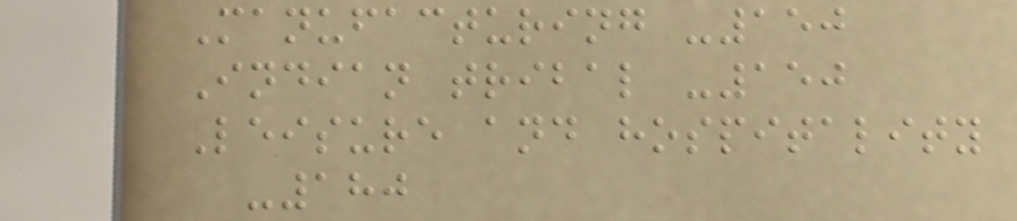Manufacturing -150
Indian tribal -150
Leisure and hospitality
-180
